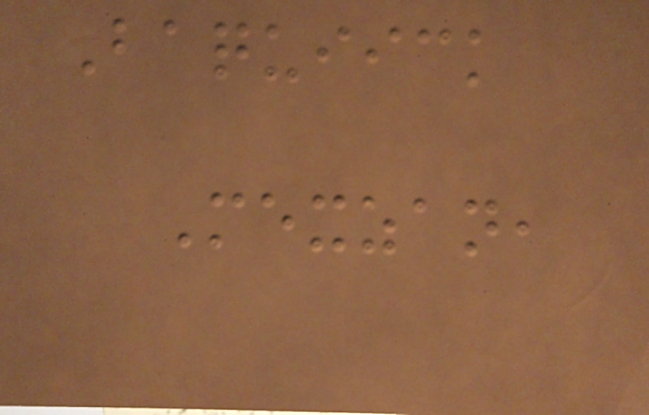Baquiick
Mexzan,
